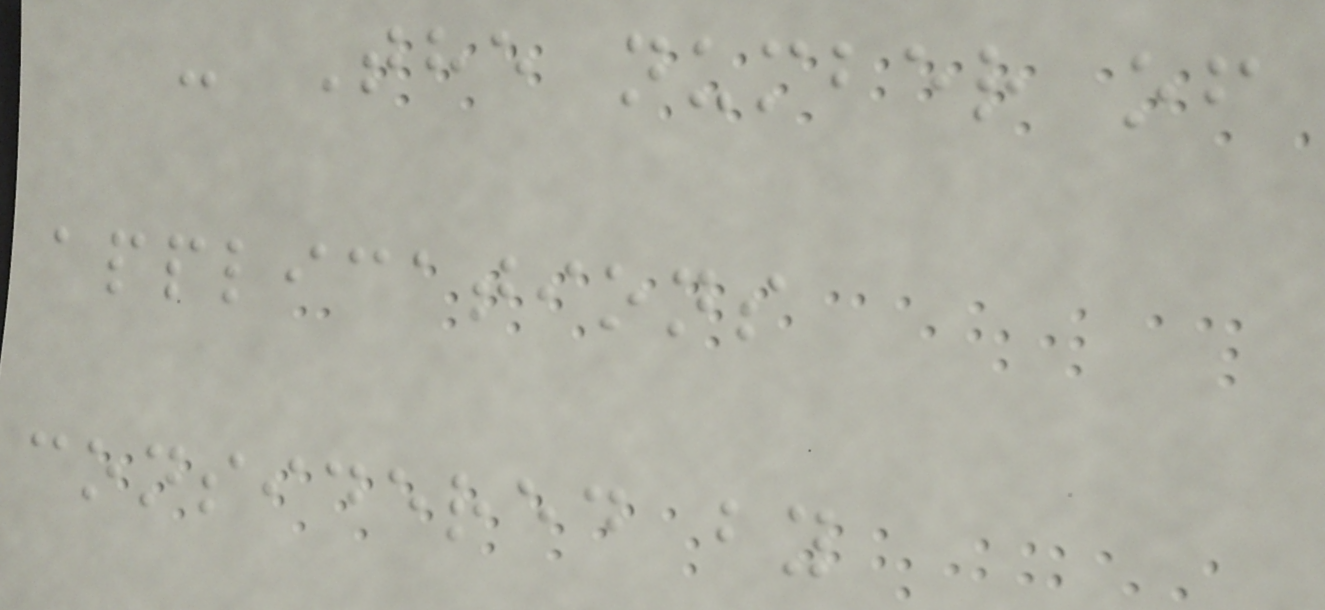- The number of
applications
considered by
